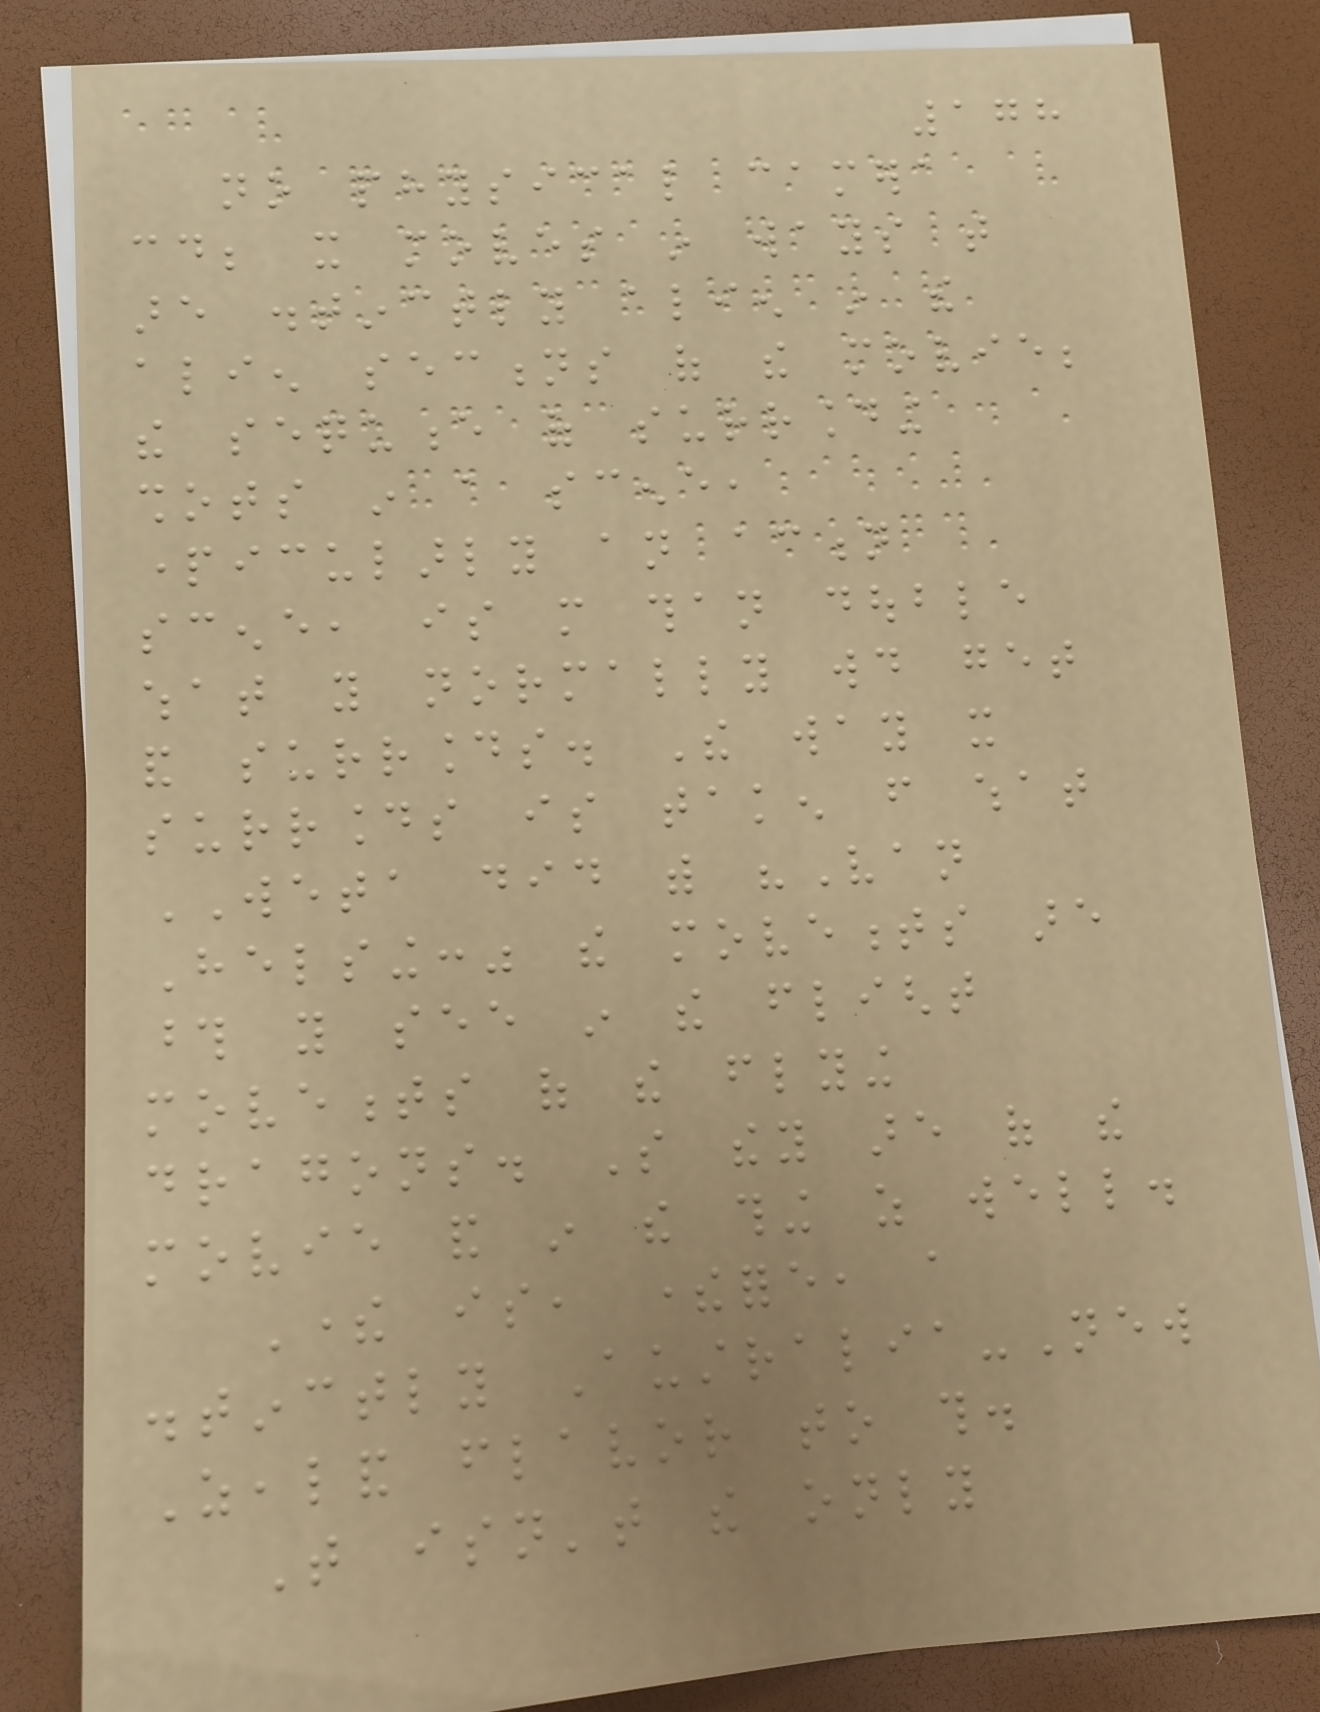178
no physical camera
could; it moves in ways that
are distinctly alien in the
alien sections of the movie;
the sequence of surrounding
shots in a scene,
particularly an action
scene, is more than double
what you normally would get
and surrounds. The way it
surrounds is taken from what
WETA did with "Van
Helsing:" the movements are
those you see in the flight
movements of the flying
dragons. So they are of the
movie and in the thing as well.
There is, therefore, a
distinctly Australia-New
Zealand flavor to this.
That isn't the only
